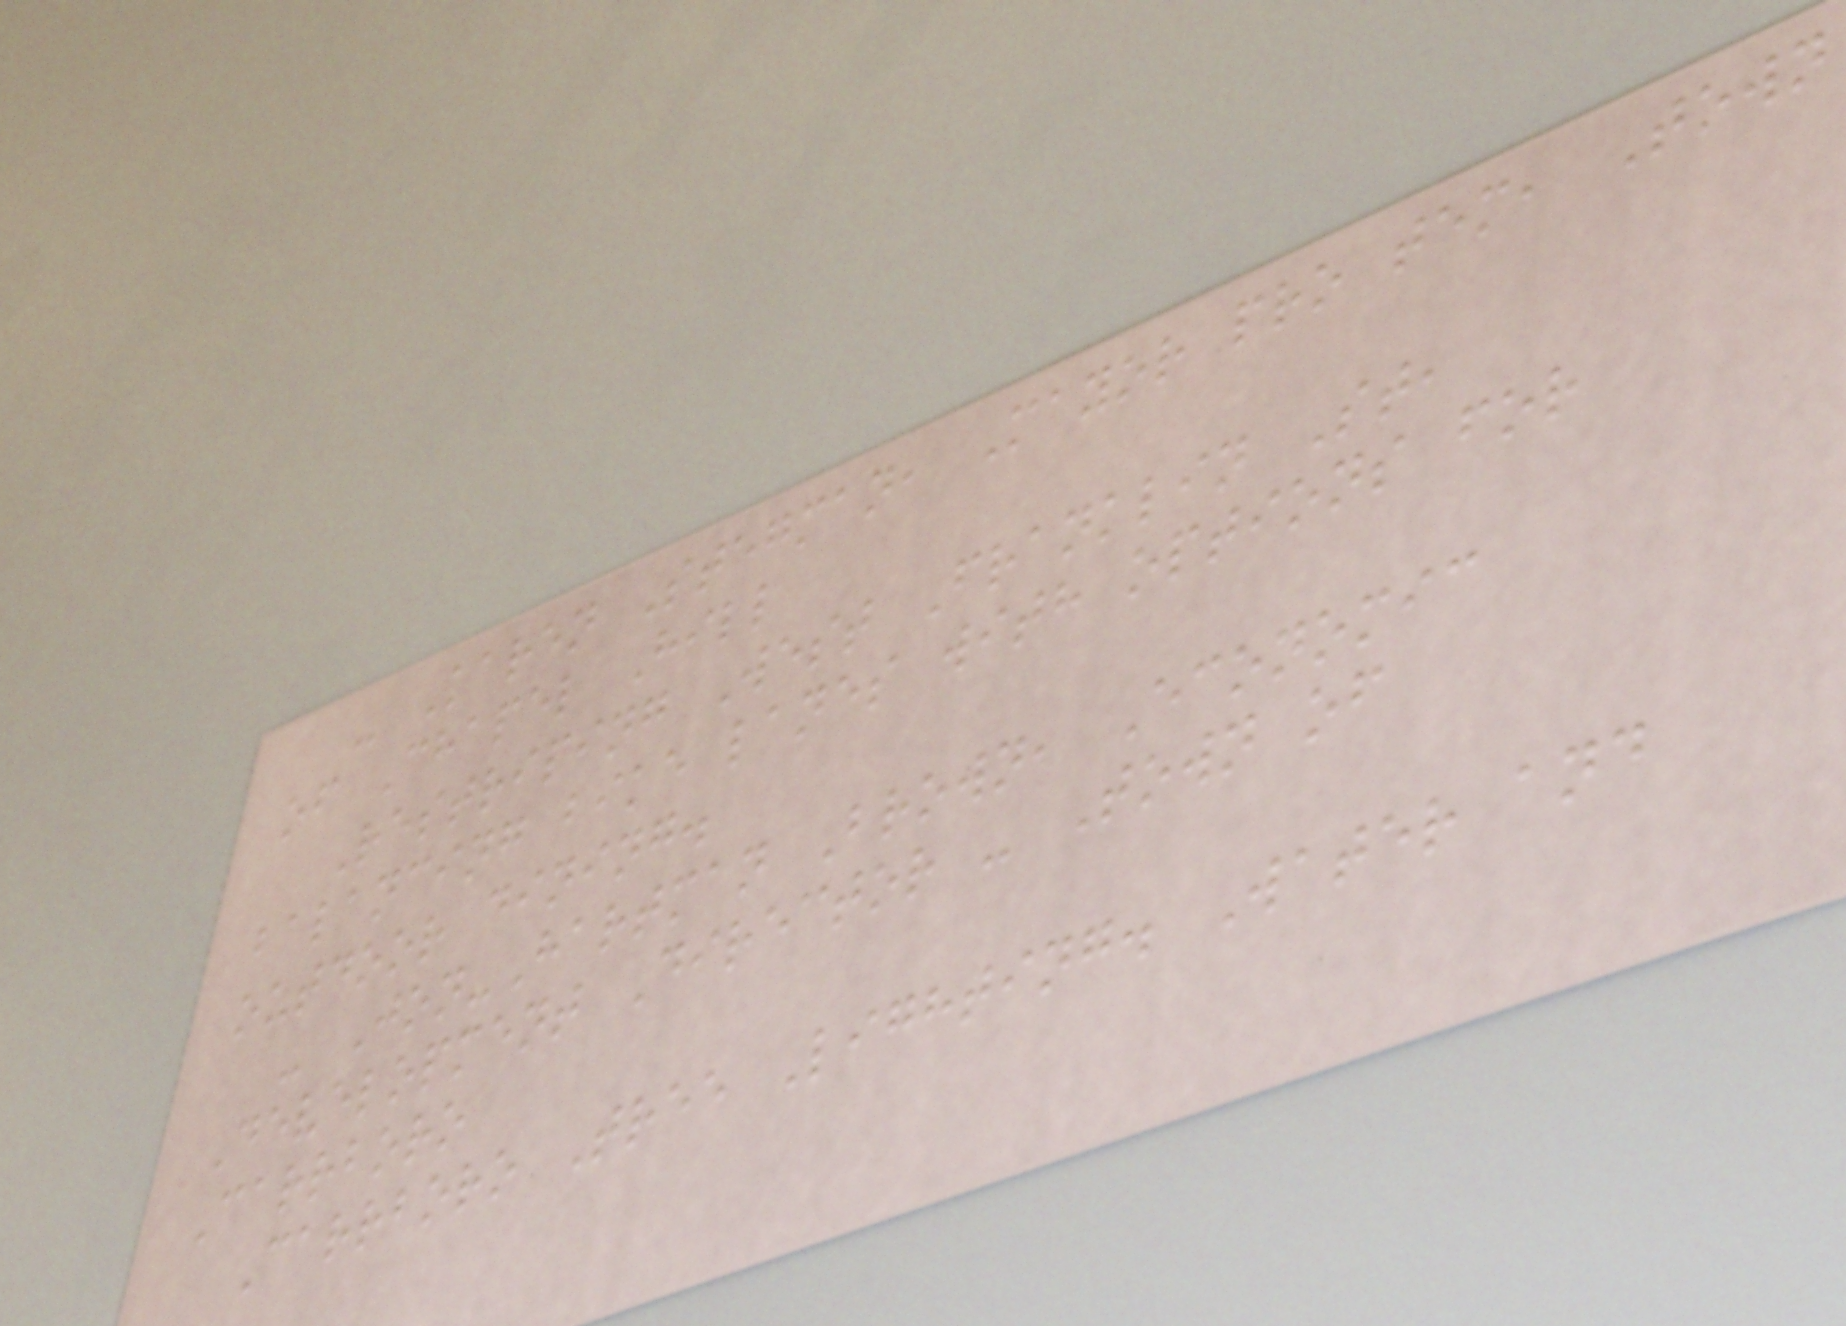- Karen Stegman, Mayor pro tem, Town
of Chapel Hill
Restriping West Franklin St,
balancing bike lanes with options for
outdoor dining.
- Jon-Hartman Brown, Economic
Development Director - Town of
Carrboro
Carrboro Tree Lighting. Water and
